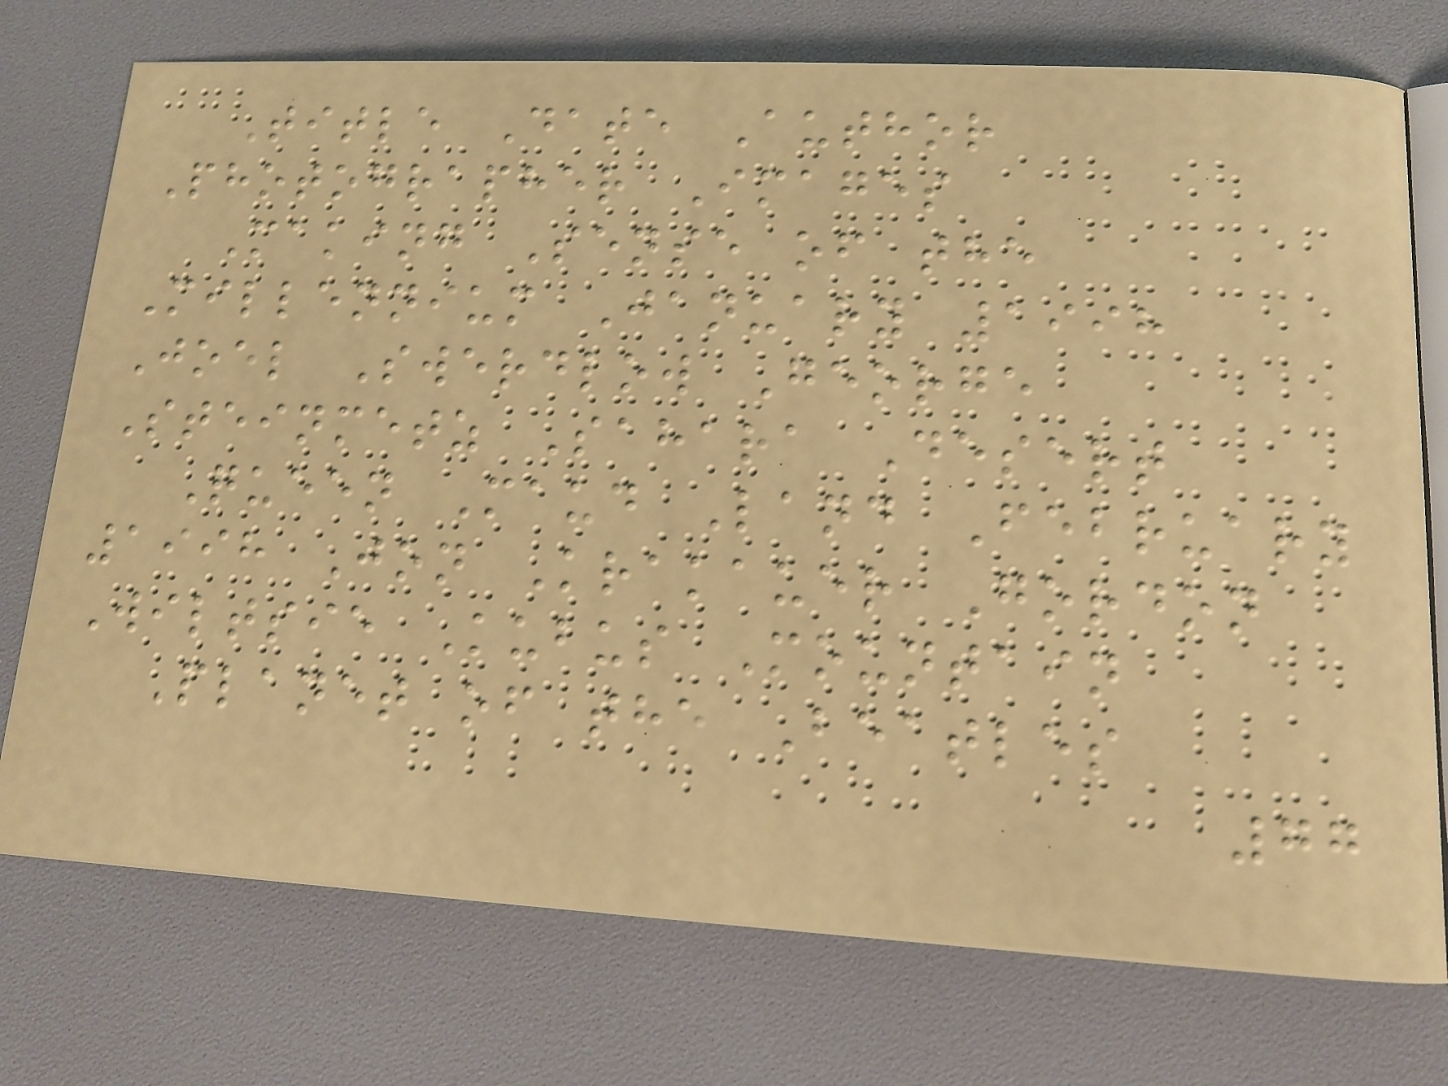Title Date Author
Photographer Images
Making Sense of the
Millennium January 1998
Joel Swerdlow George
Steinmetz Sahara Desert
Queen Maud Land February
1998 Jon Krakauer Gordon
Wiltsie Kubus Mountain
Planet of the Beatles
77
